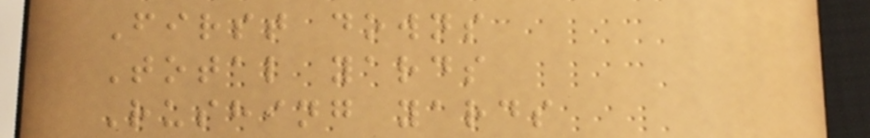First downs
Total yards
Rushing yards
